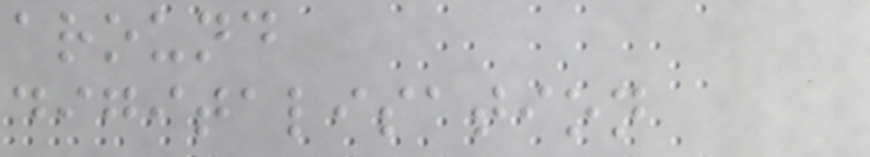around
digitalisation
